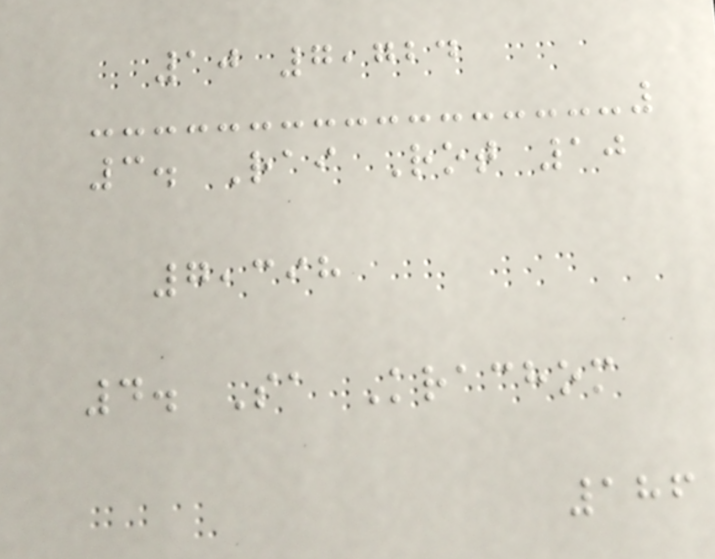10 7,724
3. Rai Rot 10
7,398
4. Sa Krachom
186
